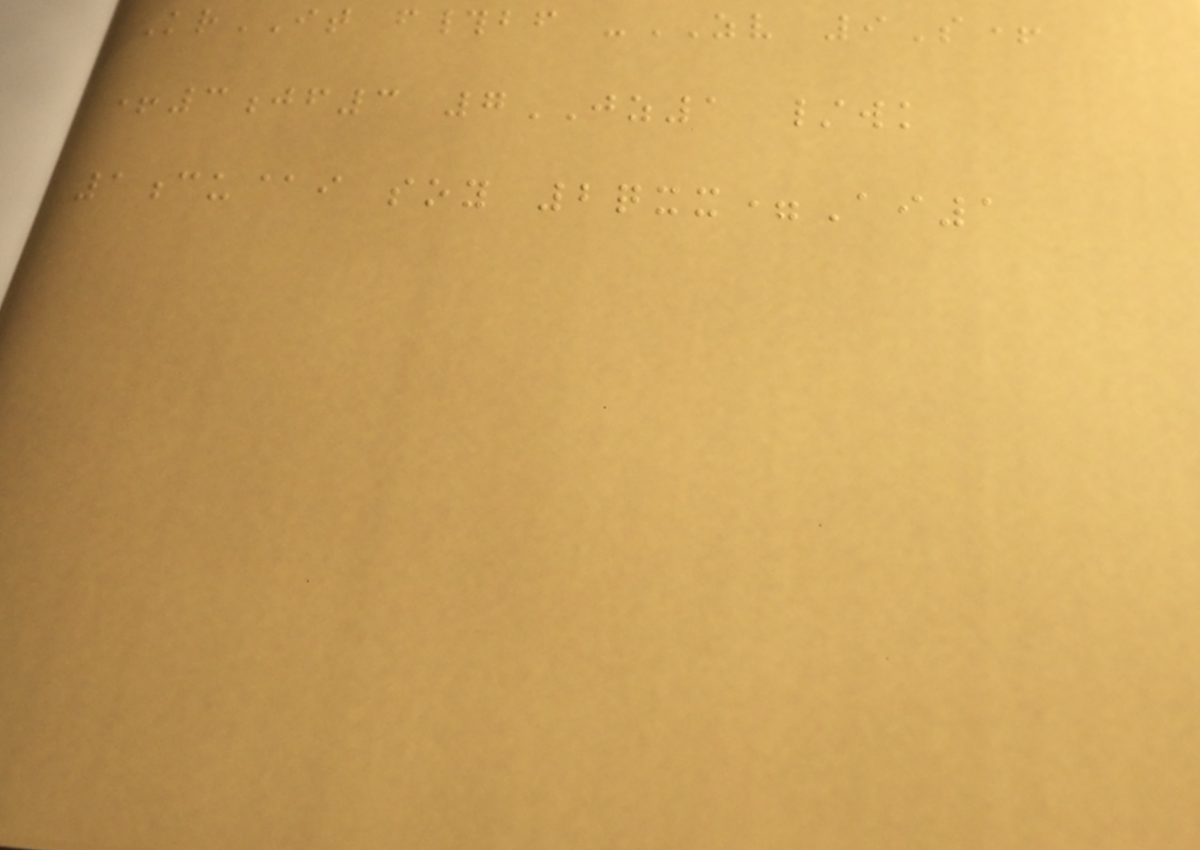KrIT f#bf -ZV 9S+
+3jf3 7JZ1 /wk
1cu@i soy 2qxx=Ai1
